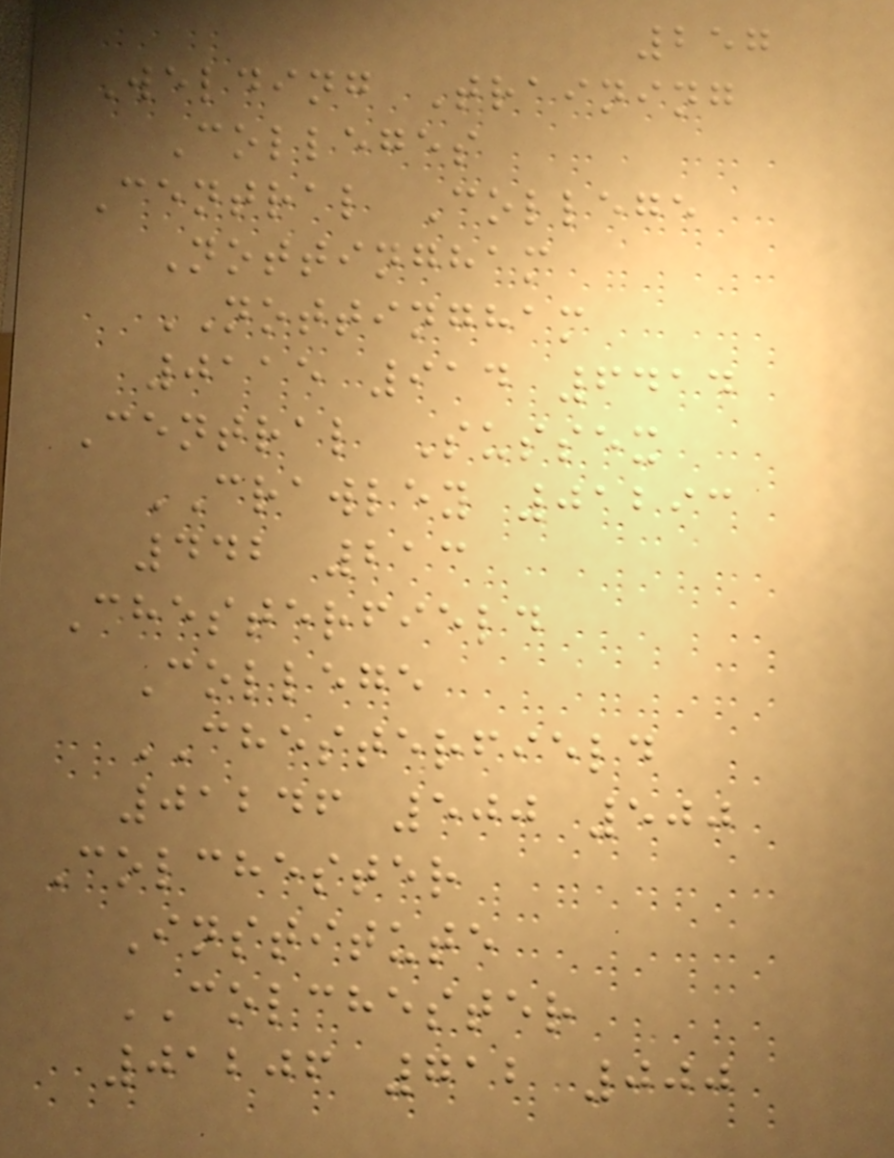257
Welding Training
Colleges
Central College
Nottingham
NOTTINGHAM
0115 914 6414
Central Sussex
CRAWLEY 01293
442 213
Chesterfield
College
CHESTERFIELD
01246 500 500
Colchester
Institute
COLCHESTER
01206 712 000
